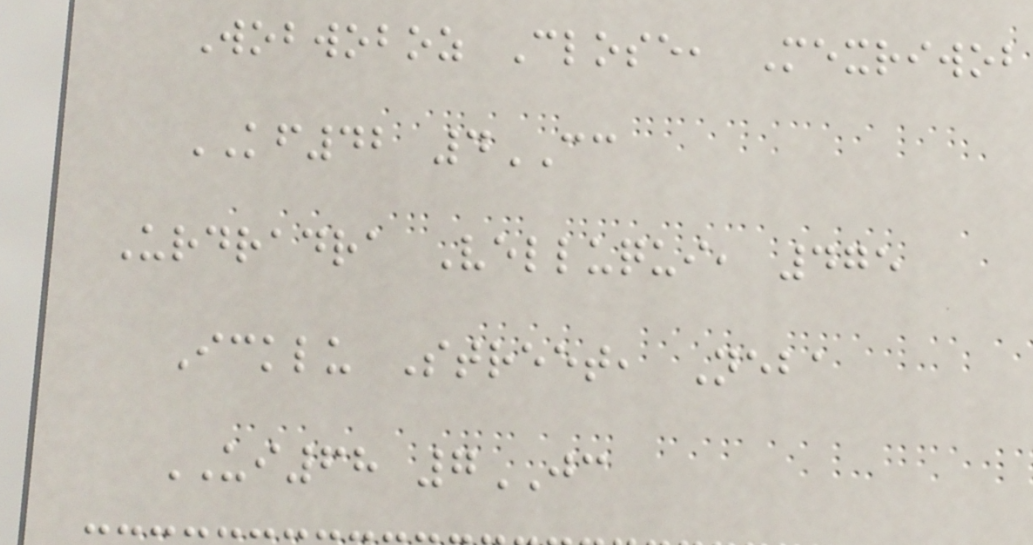Wobwoboz Close, Mexriwob
KF42 4CC
Urdradra Velluqui, 475
Icklu Street, Neba
UI68 7JC
